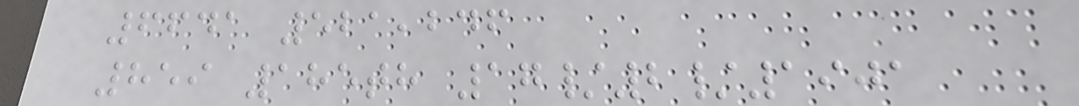6641 521,246
859 185th 17/2/1901
